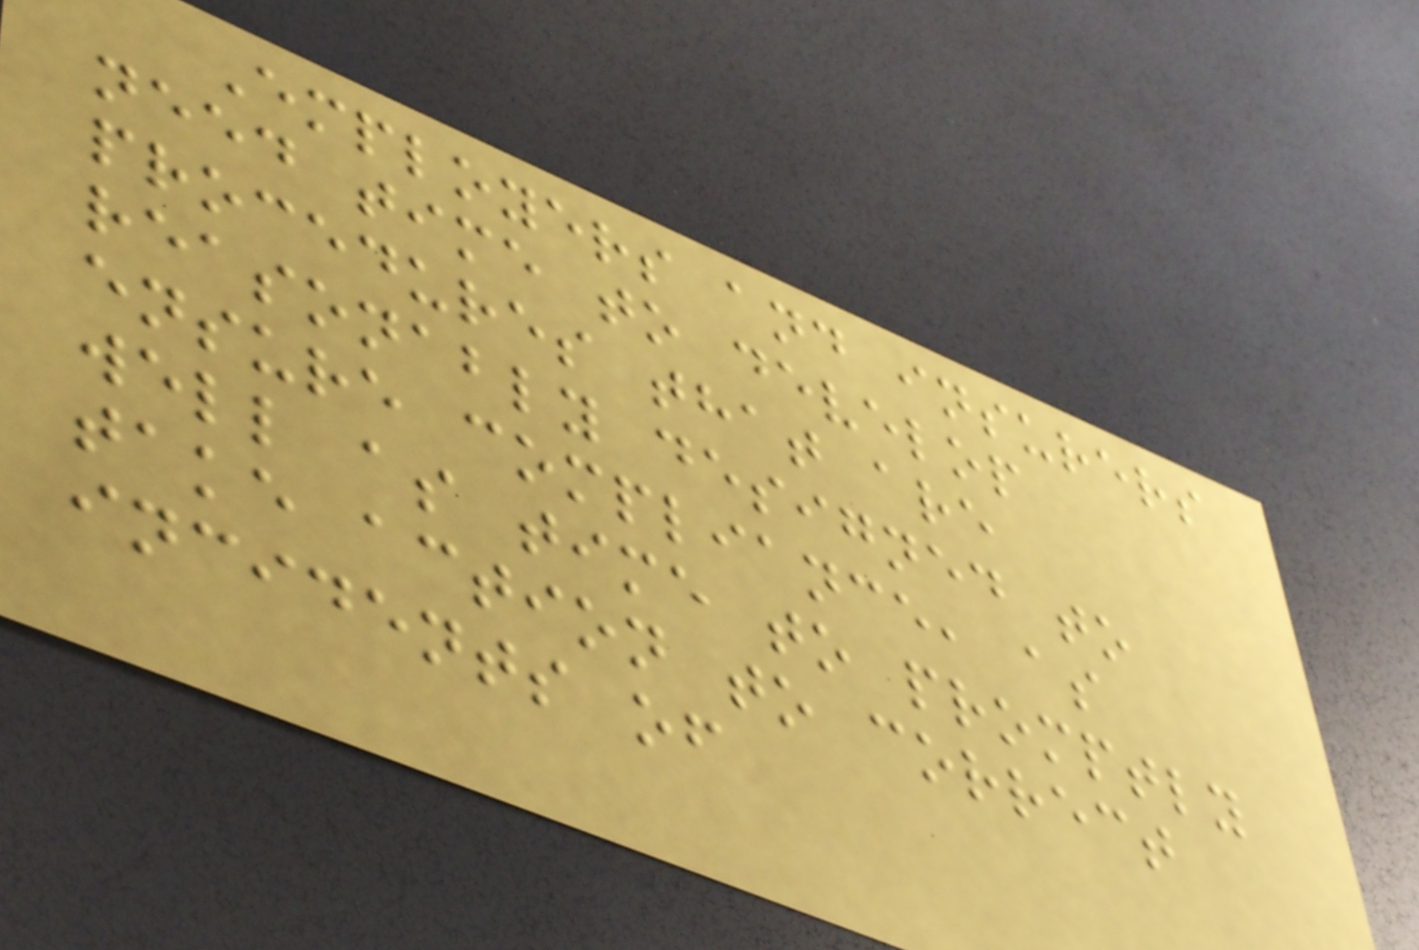Employers and insurers
need time to develop
procedures that are
reasonably designed to
ensure compliance, as
well as time to promptly
take action to correct
incidents of
